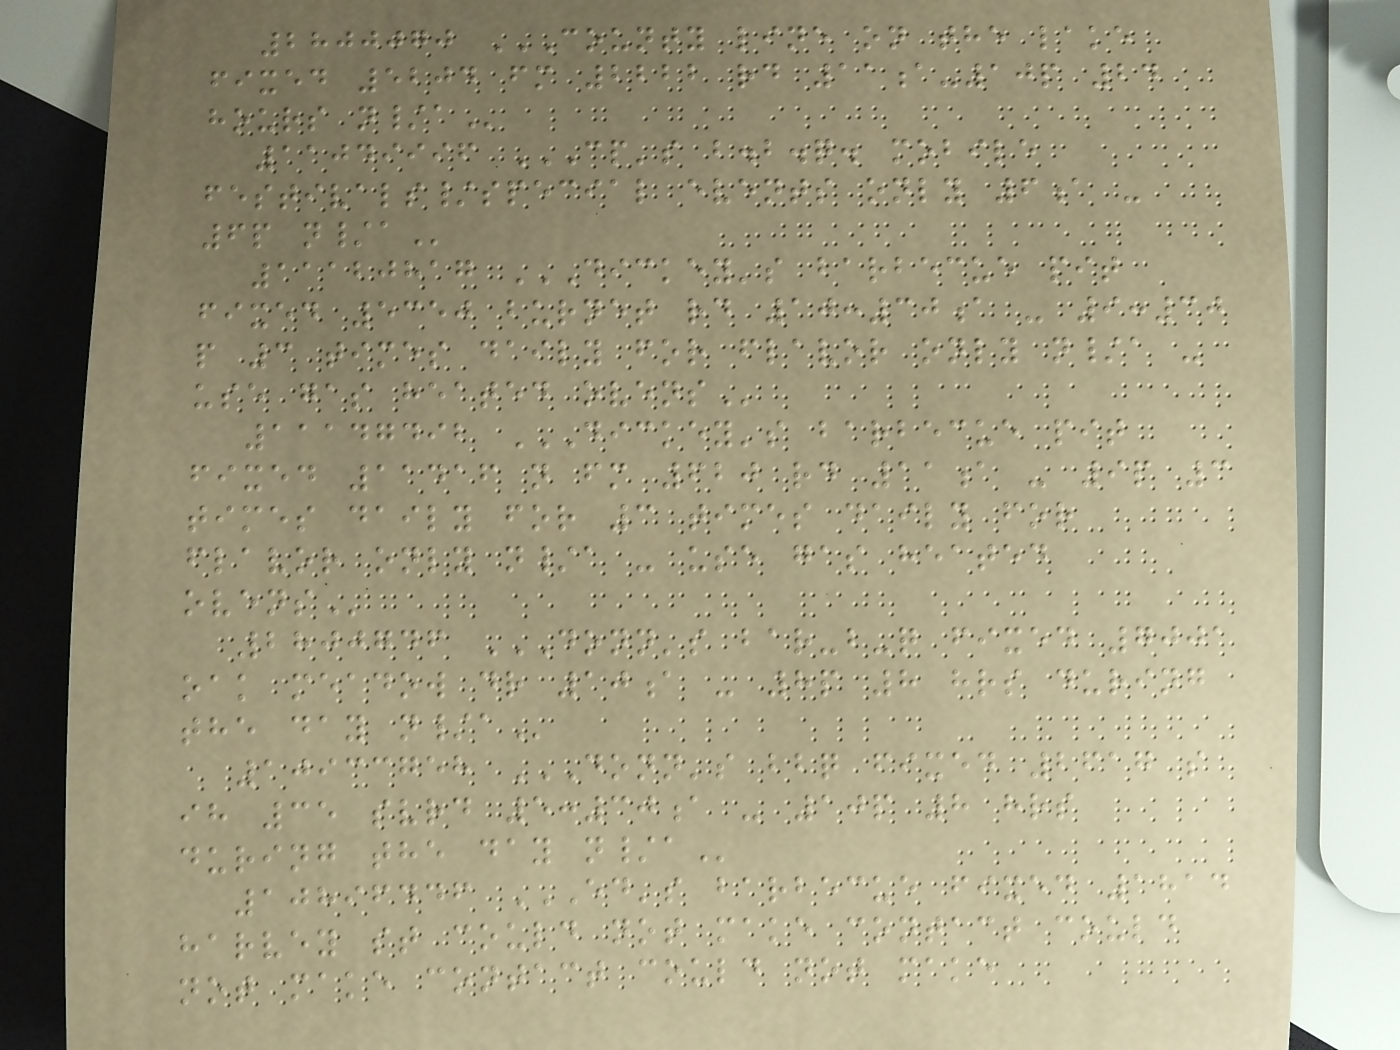2800070 COUNTY LINE ON THE LAKE
FIXED 5204 FM 2222 RD 11A-10P 24
HOURS N/A
11049996 CP'S B.B.Q. MOBILE
FESTIVALS/SPECIAL EVENTS ONLY 6A -
6P N/A
11120817 DICKEY'S BARBECUE PIT
FIXED 5350 BURNET RD 10:30A - 9:30
P 3 TIMES DAILY FOR FLAVOR ONLY N/A -
USE GAS HEATED OVENS
11147492 DICKEY'S BARBECUE PIT
FIXED 11416 N FM 620 RD 11A - 9P 3
TIMES DAILY FOR 3 TIMES DAILY FOR
FLAVOR ONLY N/A - USE GAS HEATED
OVENS
2800746 DONN'S BAR-B-Q FIXED 7001
OAK MEADOW DR 10A - 8P 8 HRS DURING
THE DAY N/A
10933758 DONN'S BBQ FIXED 2617 S
IH 35 SVRD 5:30A - 10P 8 HRS
DURING THE DAY N/A
10896446 ED'S BARBECUE FIXED 1814
HARVEY ST COULD NOT MAKE CONTACT COULD
NOT MAKE CONTACT COULD NOT MAKE
